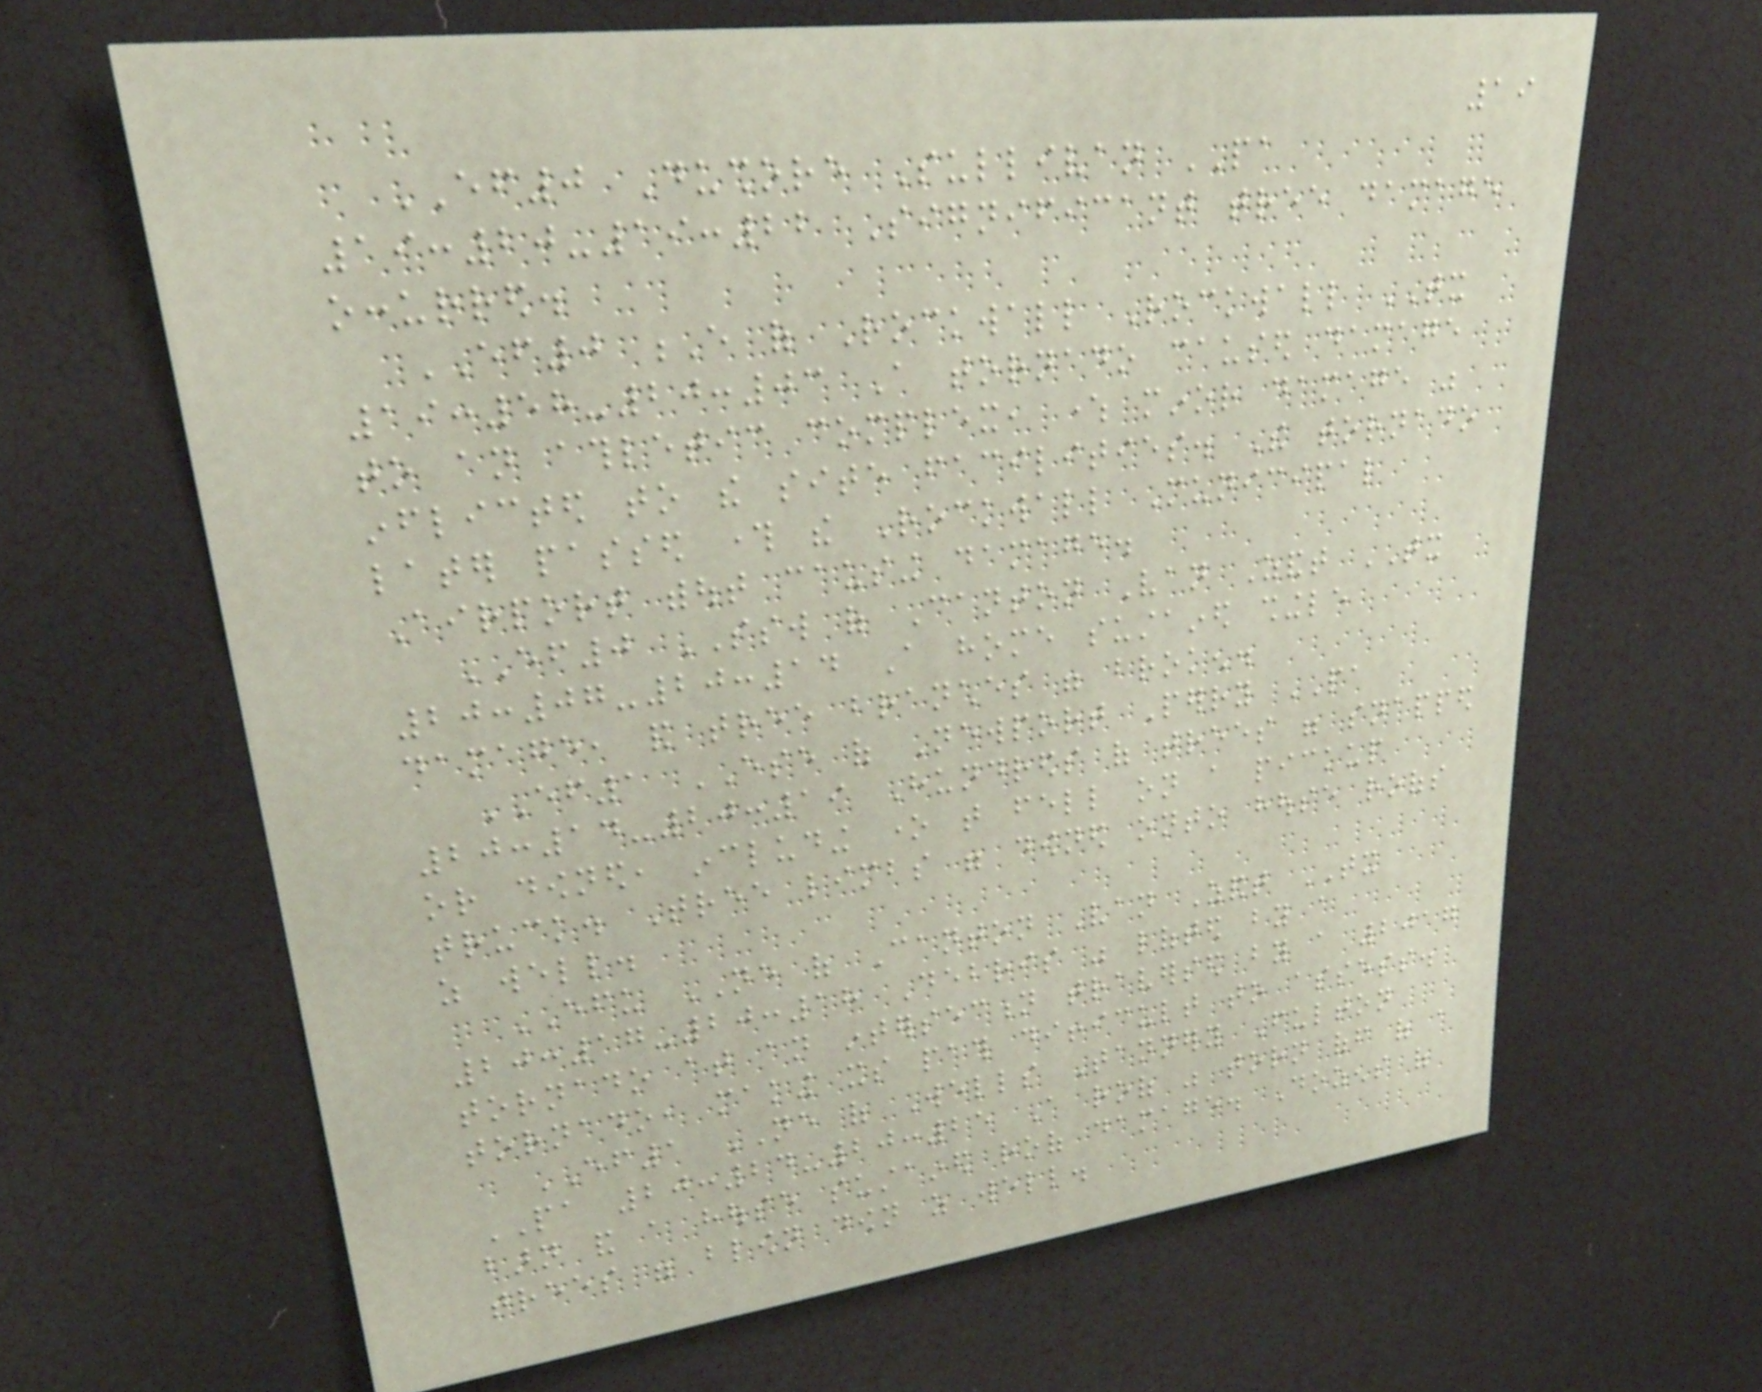19
EF0 Dushore Sullivan PA
19:20-19:22 Significant tree damage
occurred.
EF0 E of Rockwall Rockwall TX
19:58-20:03 A tornado caused damage
to an athletic complex, where minor damage was
inflicted to the site facilities. The tornado
later passed through the Rockwall Municipal
Airport without causing damage.
EF0 SSW of Canton Van Zandt TX
20:07-20:14 A home sustained shingle
damage, and tree branches were broken.
EF1 ESE of Newport Perry PA
20:14-20:19 Hundreds of trees were snapped
or downed, including one that fell on a pickup
truck. Tree limbs were downed onto house roofs
as well.
EFU NE of Canton Van Zandt TX
20:17-20:18 Debris was lofted by a
tornado at an intersection traversed by a 2017
tornado, making its path difficult to assess.
EF1 NE of Wells Tannery Fulton
PA 20:24-20:25 A roof was torn off of a
barn and a house sustained roof damage. Dozens of
trees were blown down as well.
